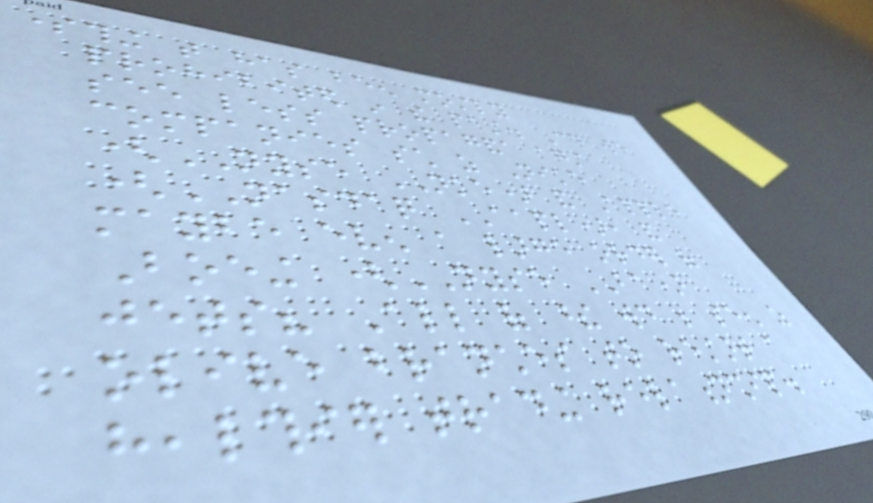something that has been mostly
prohibited in the past. Could we
see less propaganda against
companies such as Nike
(NYSE NKE) and Apple
(NASDAQ AAPL), and
maybe even a large order of
Boeing (NYSE BA)
jets? All of these would be seen as
olive branches to restart a
healthier trading relationship.
